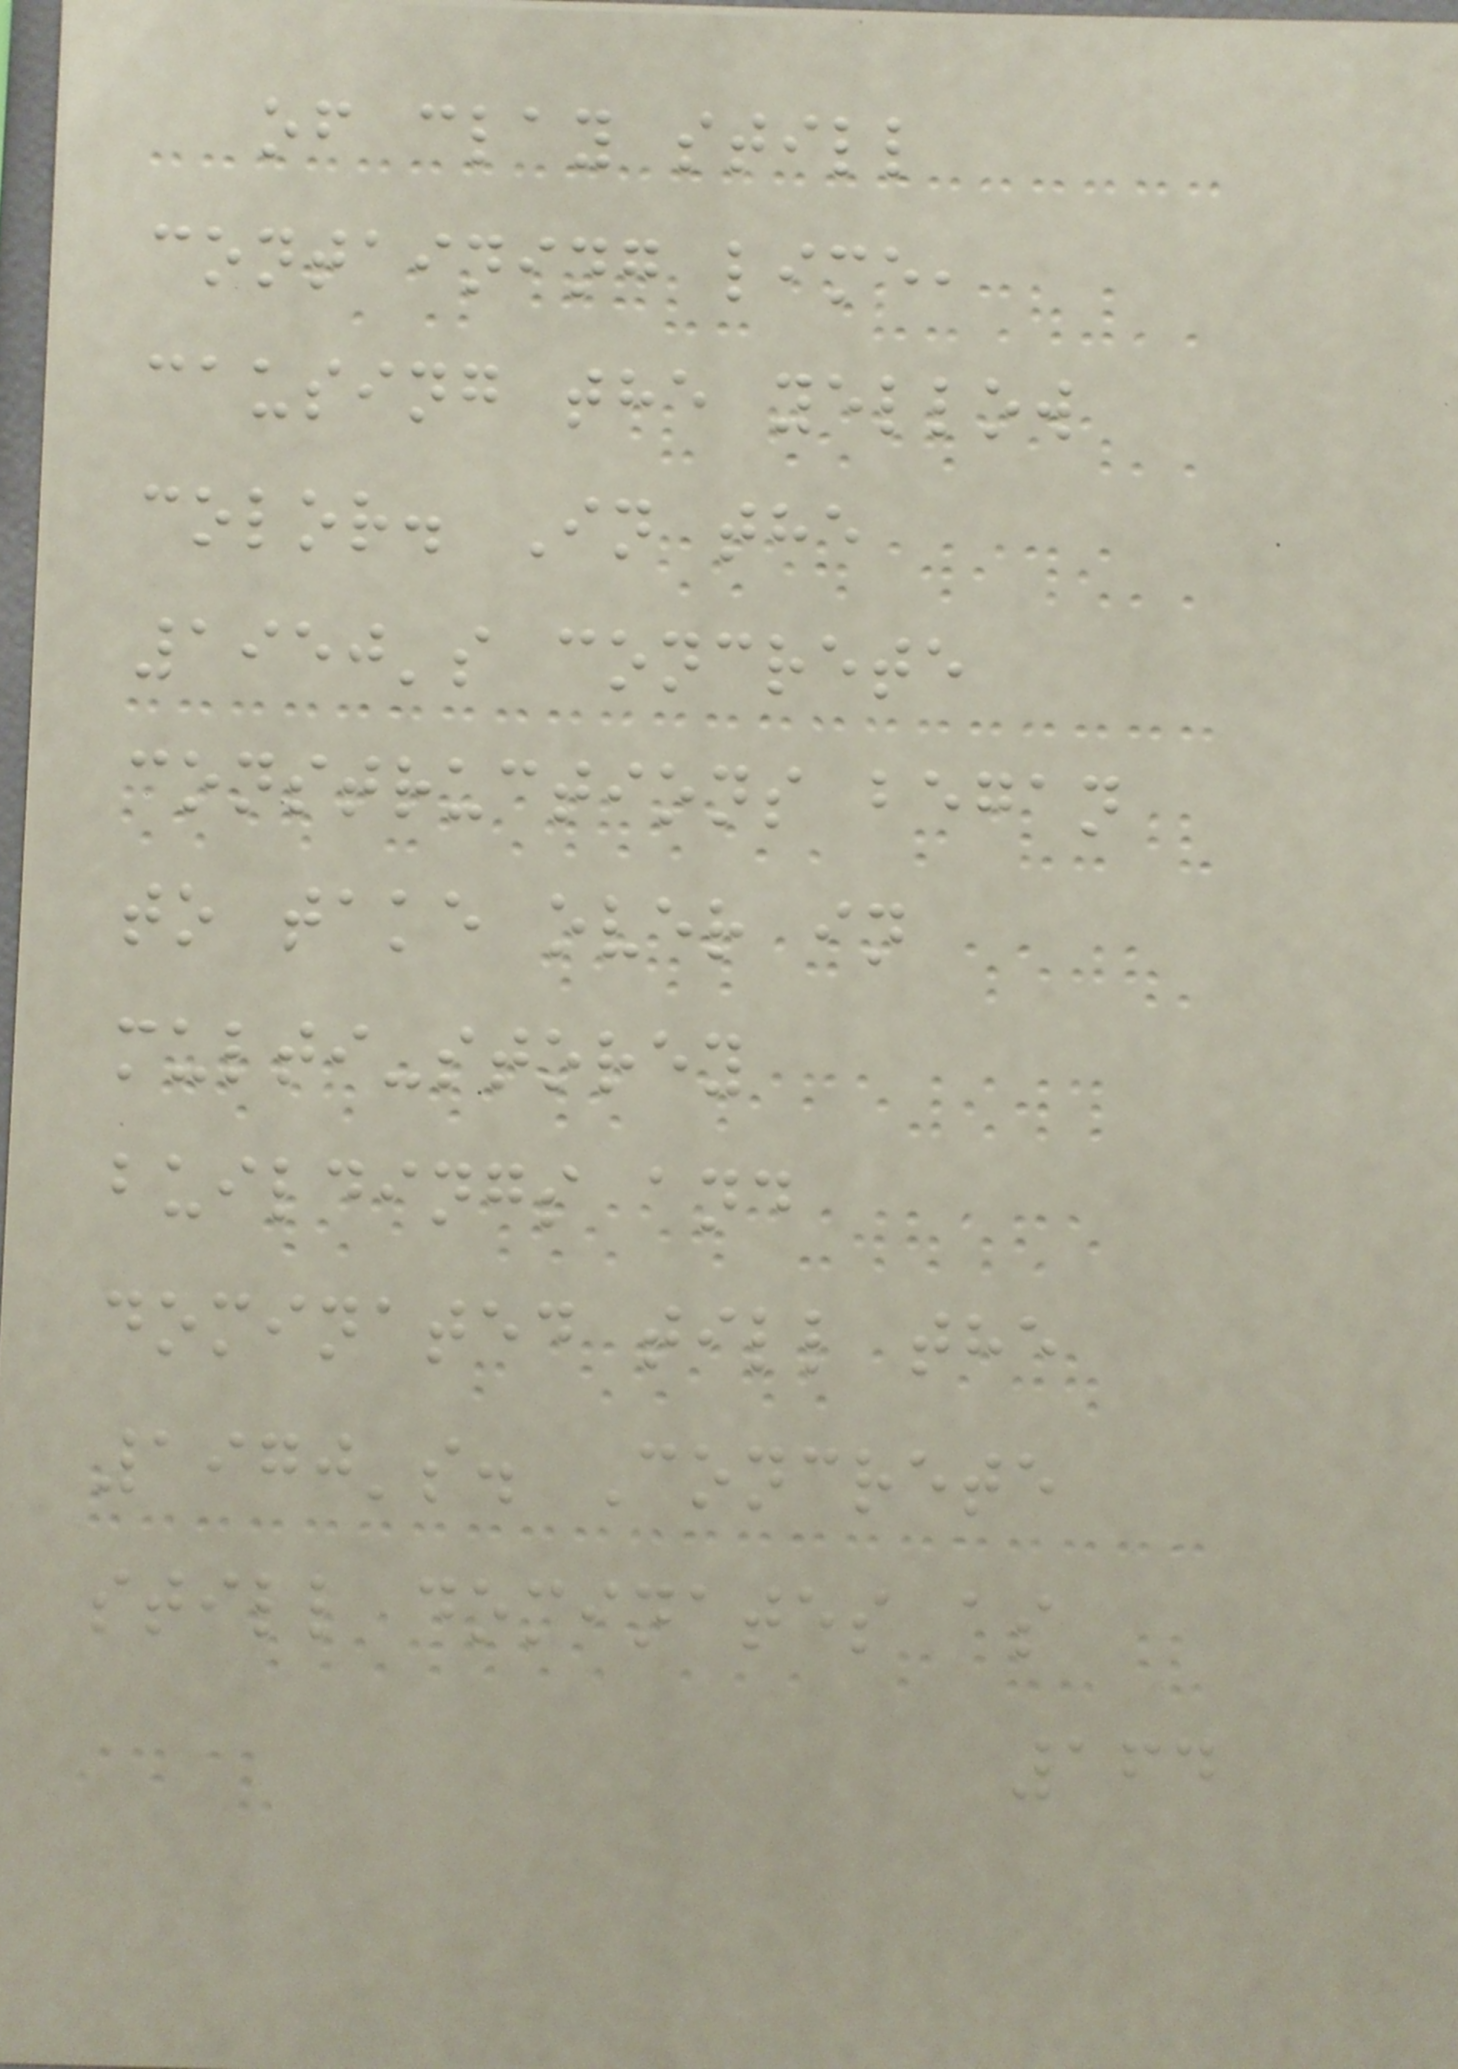of clay still
containing lime,
causing the yellow
color. In the
1950's concrete
constructions began
to take over in
multi-storey
buildings and
dominated till the
1970's. Concrete
still dominates as
164
